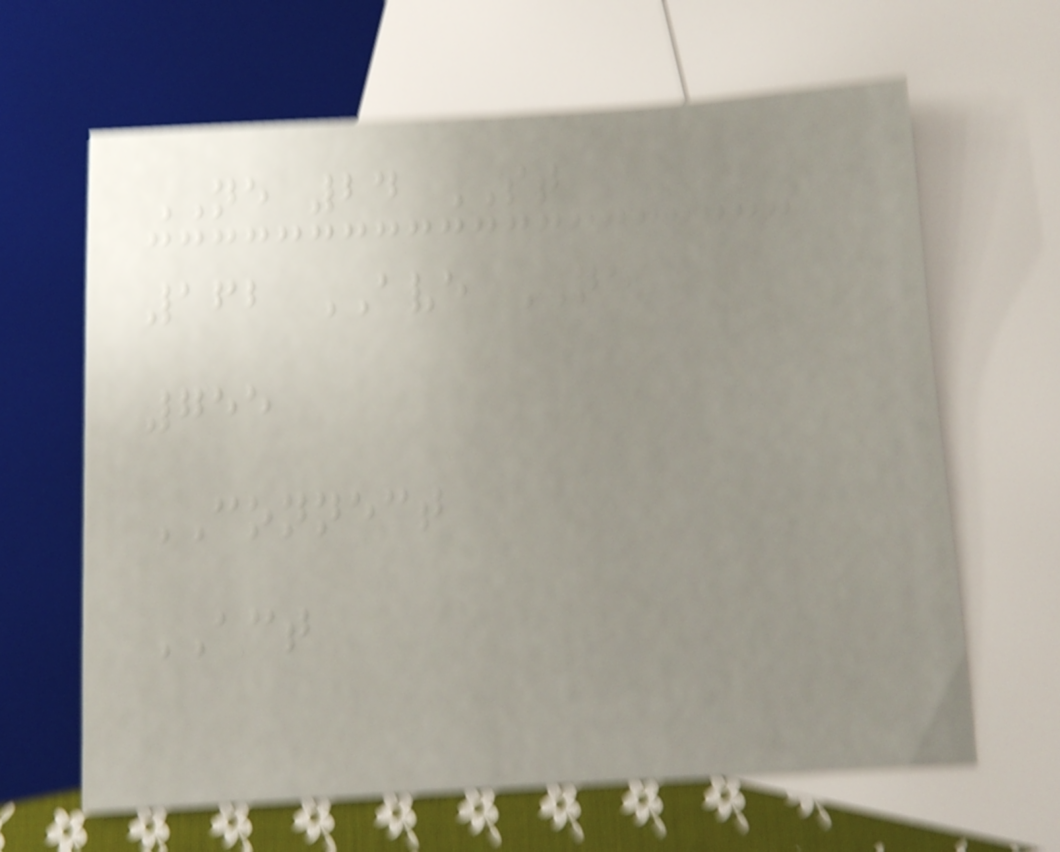NE 24 ST
162 AVE NE
755
CONNECT
ACT
